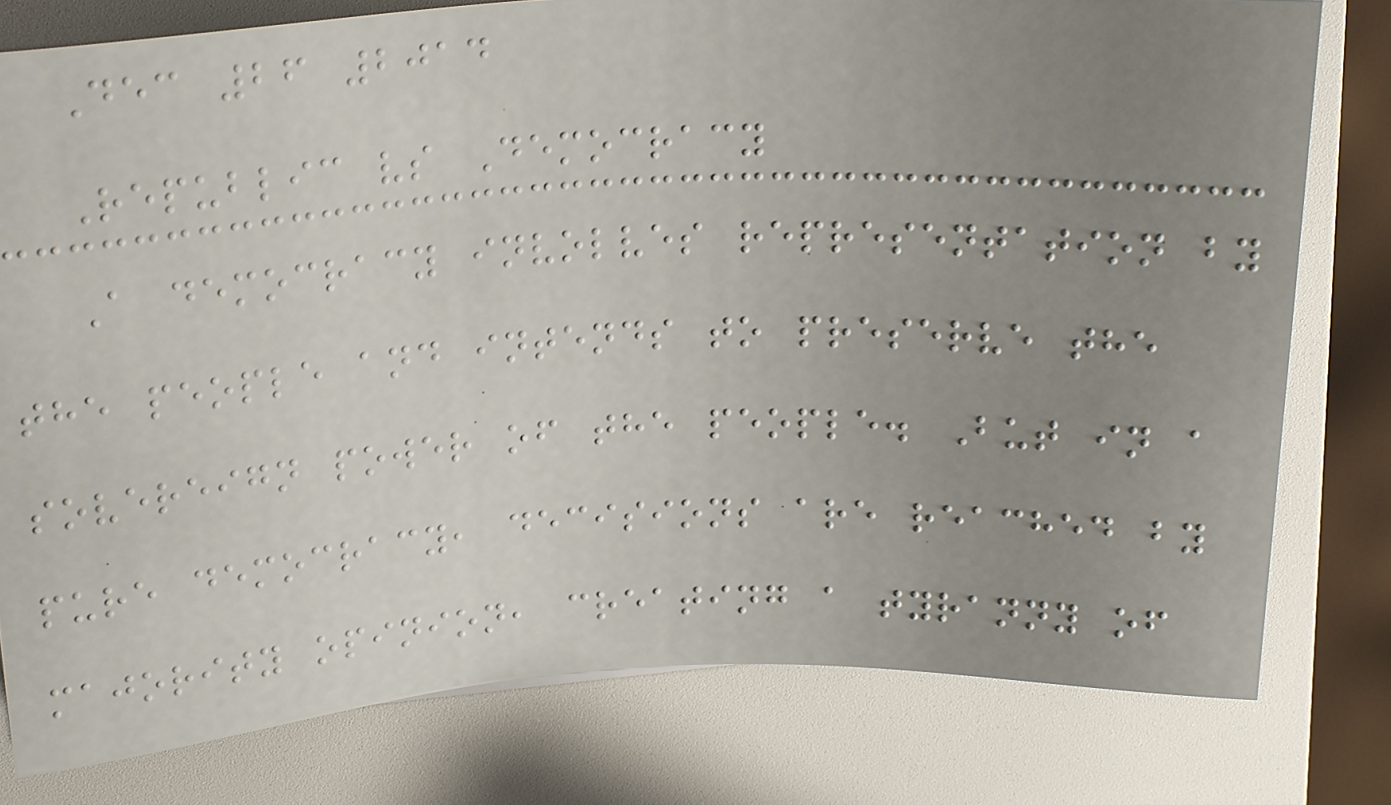Dec 26 2014
Republic vs Democracy
A democracy involves representation by
the people and intends to preserve the
sovereign power of the people. But in a
pure democracy, decisions are reached by
majority opinion, creating a tyranny of
